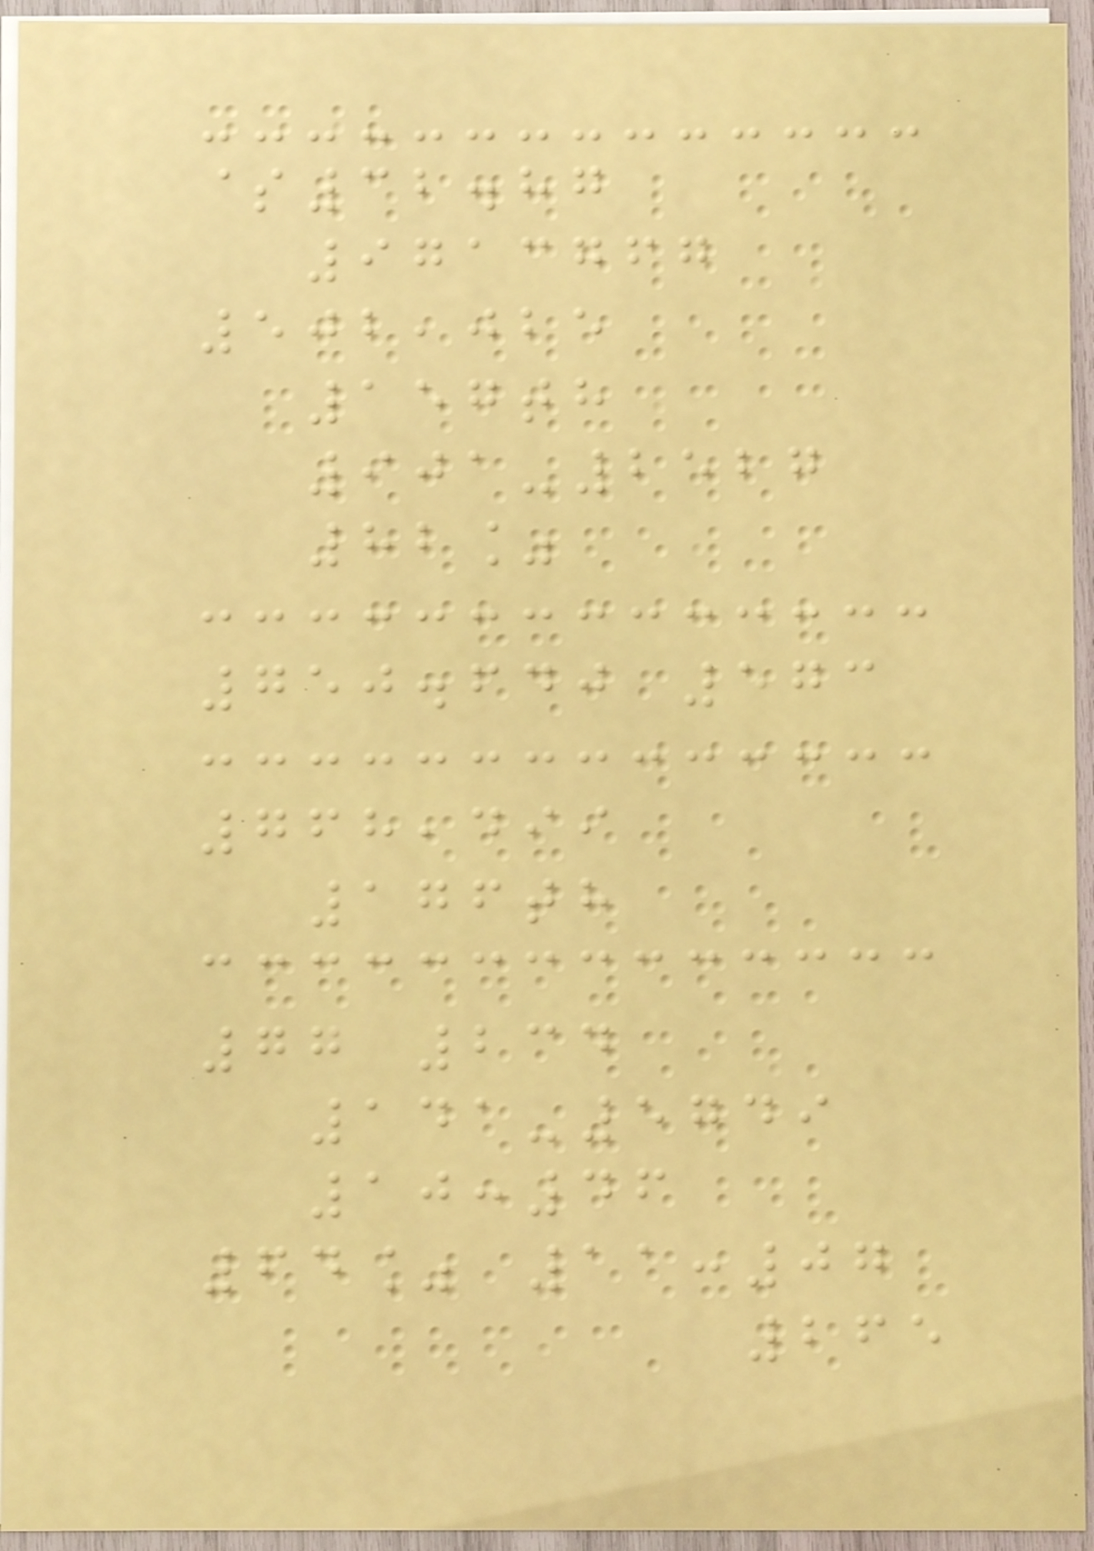$32.87
9713767
502,025
157th
901-2527
82%
750.640 573
768,499
176th
77 234
141-5749
10:46
64% 11:07
265
